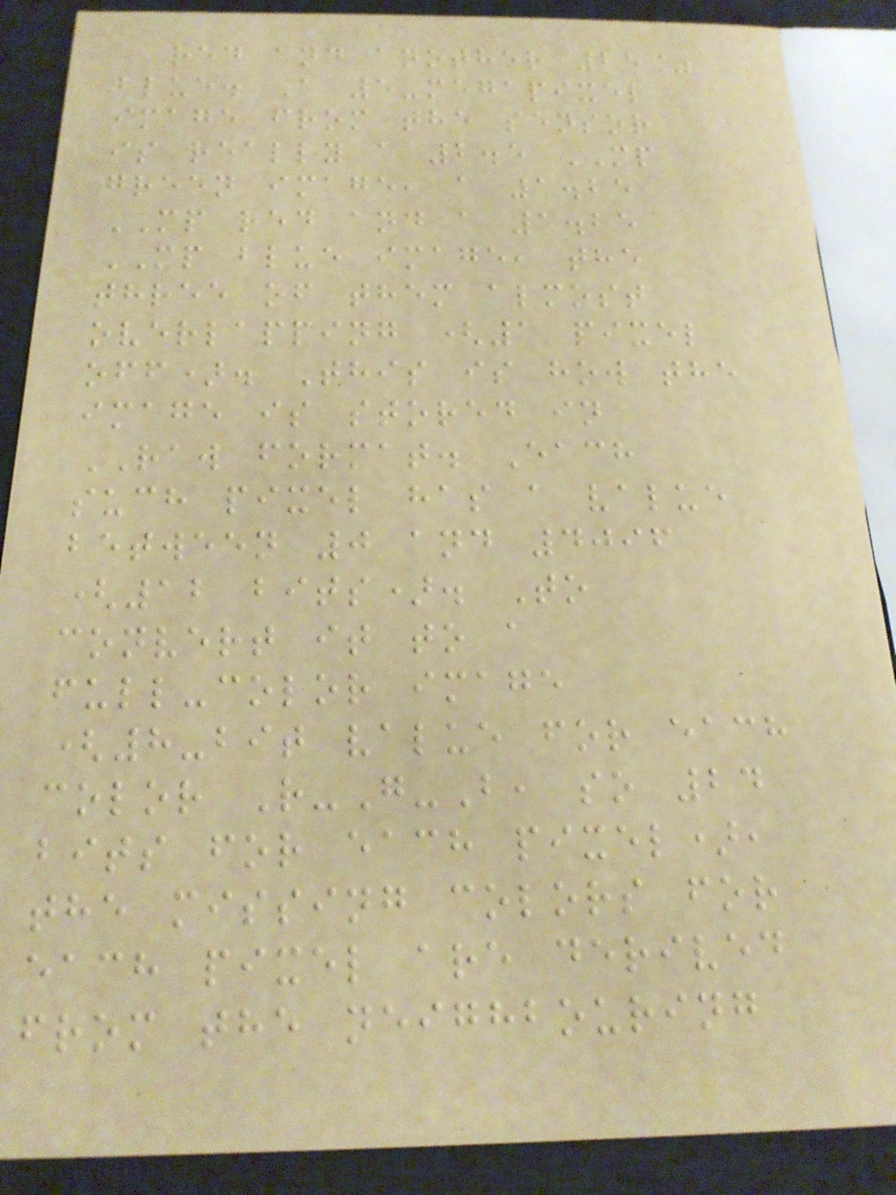red and another 25%
blue. A 5-megapixel
image from the sensor
is really a 2.5 MP
green image, a 1.25
MP red and a 1.25
MP blue image, the
three of them almost
overlapping (1 pixel
off). This is how the
image is stored in
RAW format. Each
such pixel has a value
between 0 and 4096
(12 bits). To
convert it to a
full-color image
(8-bit value for each
color R-G-B, so 24
bits for each pixel),
the missing colors for
each pixel are derived
from the neighbouring
